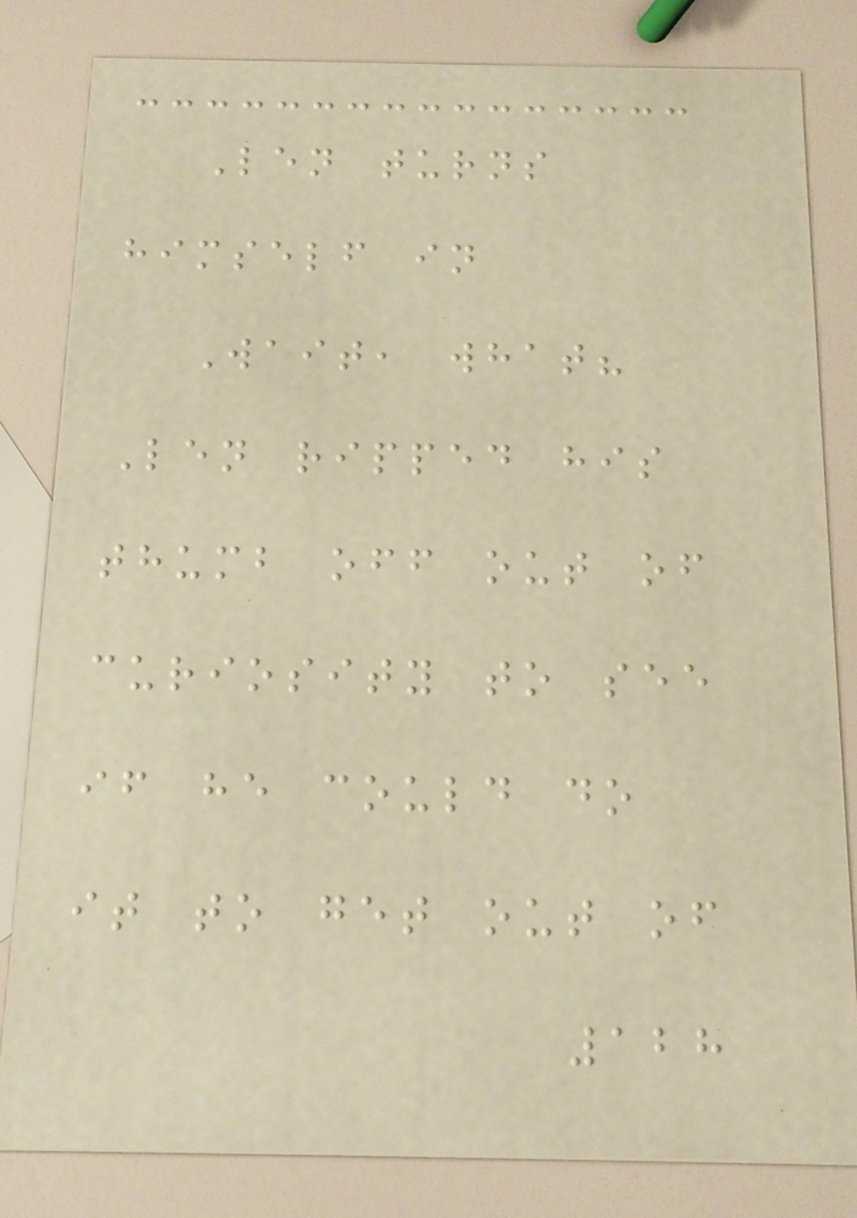Len turns
himself in
Wait, what?
Len ripped his
thumb off out of
curiosity to see
if he could do
it to get out of
128
